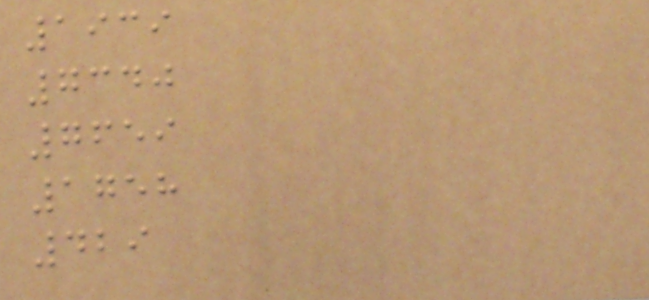1939
7340
7659
1758
429
